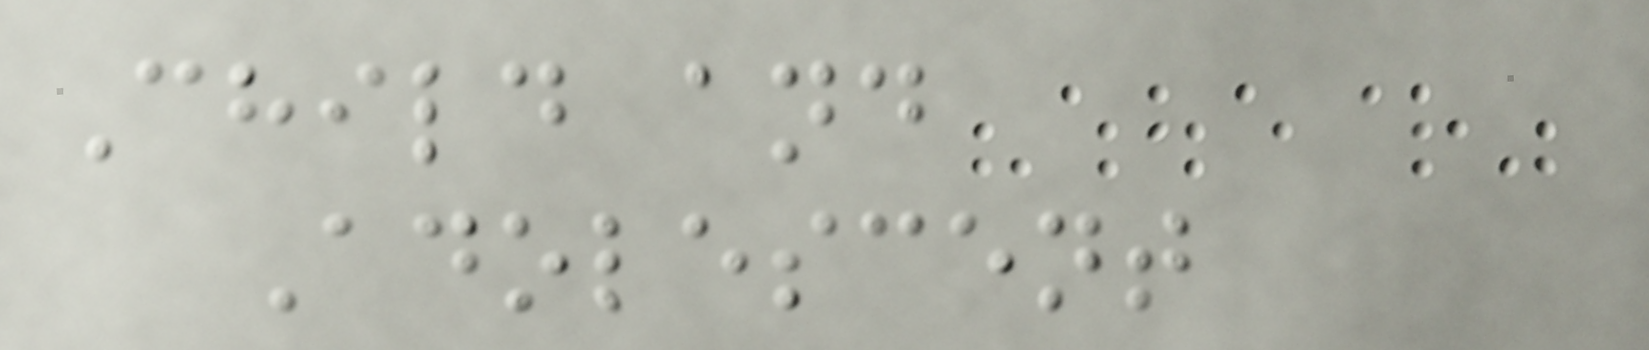Child and
Adolescent
